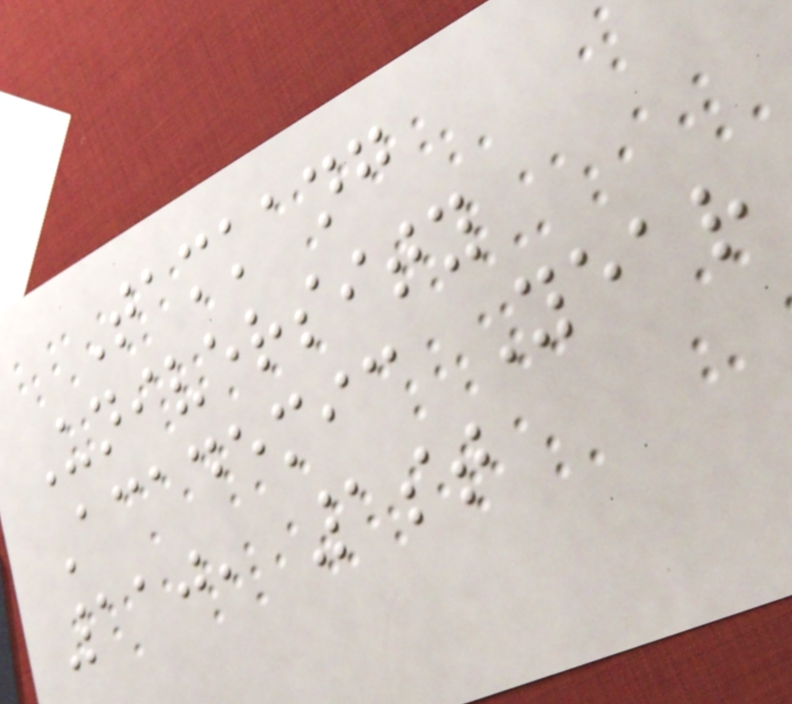Tamkang
University
Academic Year
110, 1st
